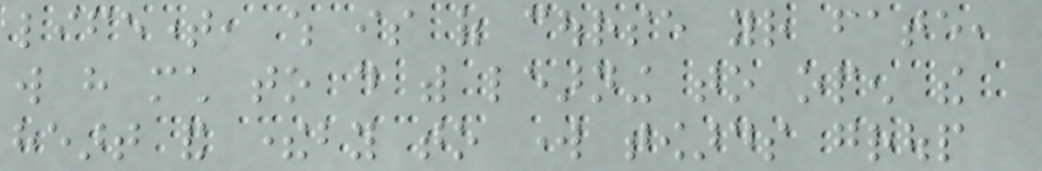lifetime, which is of course your fate,
will have much to do with learning to open the
heart and thereby to work towards group
